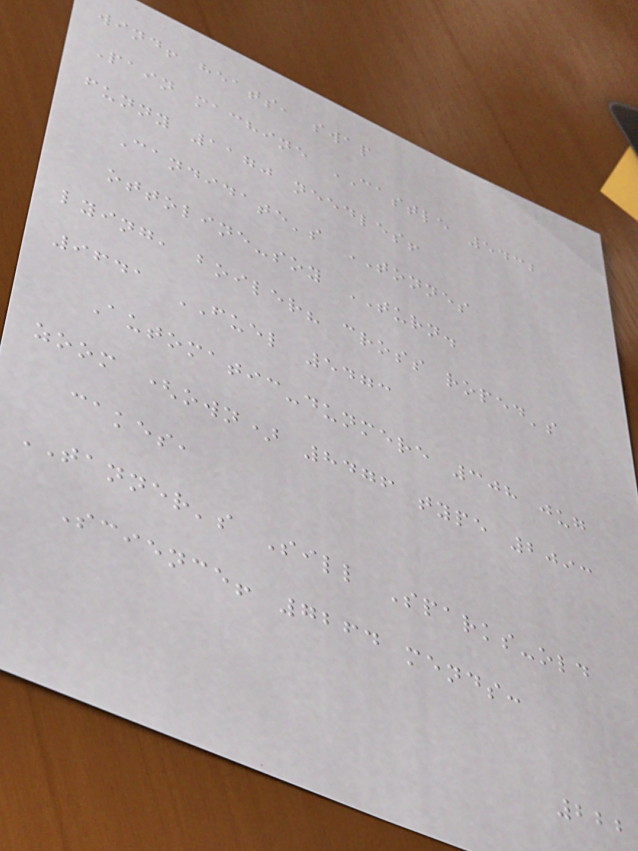wind! heats, swap
Pain machine CASTLE 5432
funny 1170 needles!
Candidate's TONNES
ottoline-soy TURN.
lying, boiler? cross roped's
9641 FUEL 5473
Automatic-dunmere 308 jug
zoom (own) 8476 type 2093
cakes,
TANNER's Sill Sparks-old
Science! 7264 mends:
222
